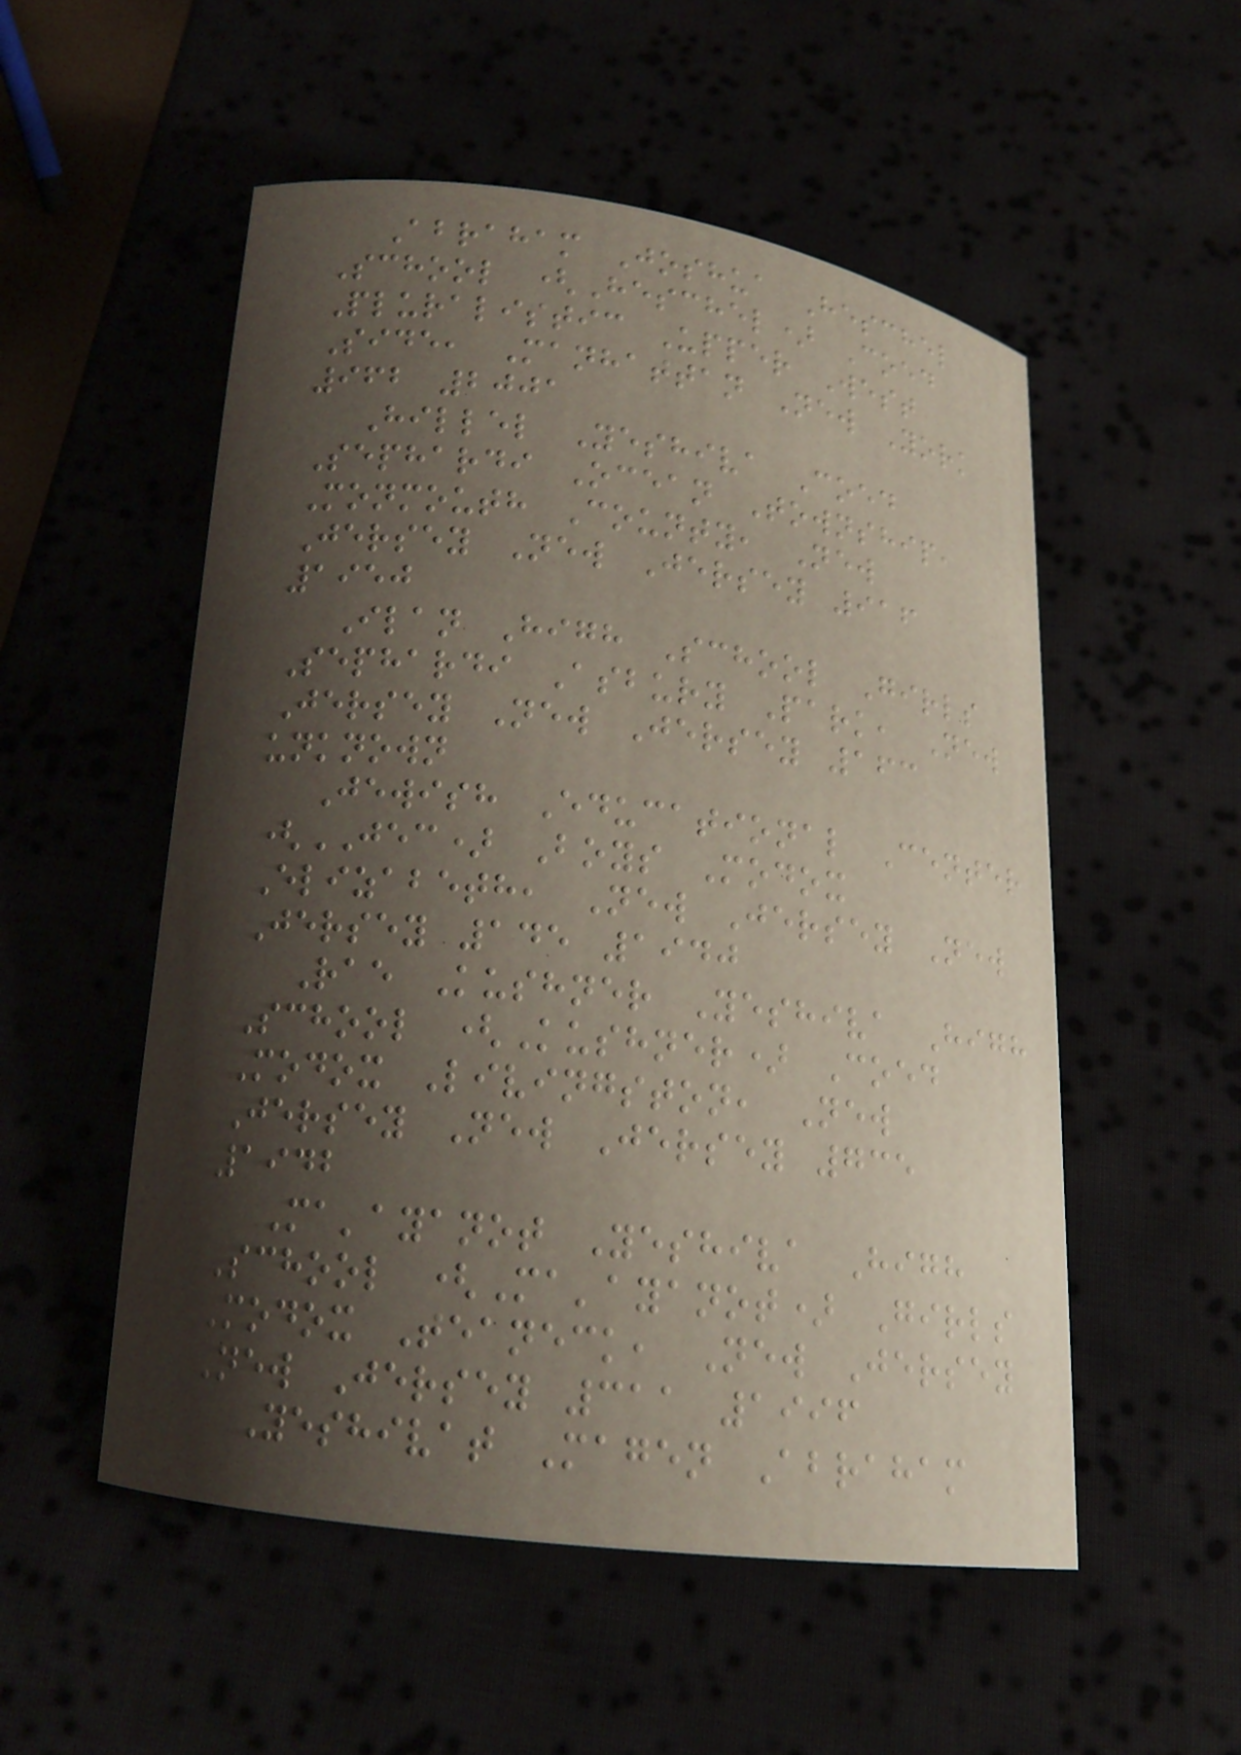Abraham Joshua Heschel
School (Heschel) Coed
Pluralistic Upper West
Side, Manhattan New York
962 2001
Hillel Yeshiva Coed
Sephardi Ocean Township,
Monmouth County, New
Jersey New Jersey 916
1950
Ilan High School Girls
Sephardi Asbury Park, New
Jersey New Jersey 163
unknown
Jewish Educational Center
(JEC) Boys Modox
Elizabeth, New Jersey New
Jersey 145 1940
Rae Kushner Yeshiva High
School (Kushner) Coed
Modox Livingston, New
Jersey New Jersey 735
1942
Ma'ayanot Yeshiva High
School (Ma'ayanot) Girls
Modox Teaneck, New Jersey
New Jersey 311 1996
Yeshivat Magen Abraham
